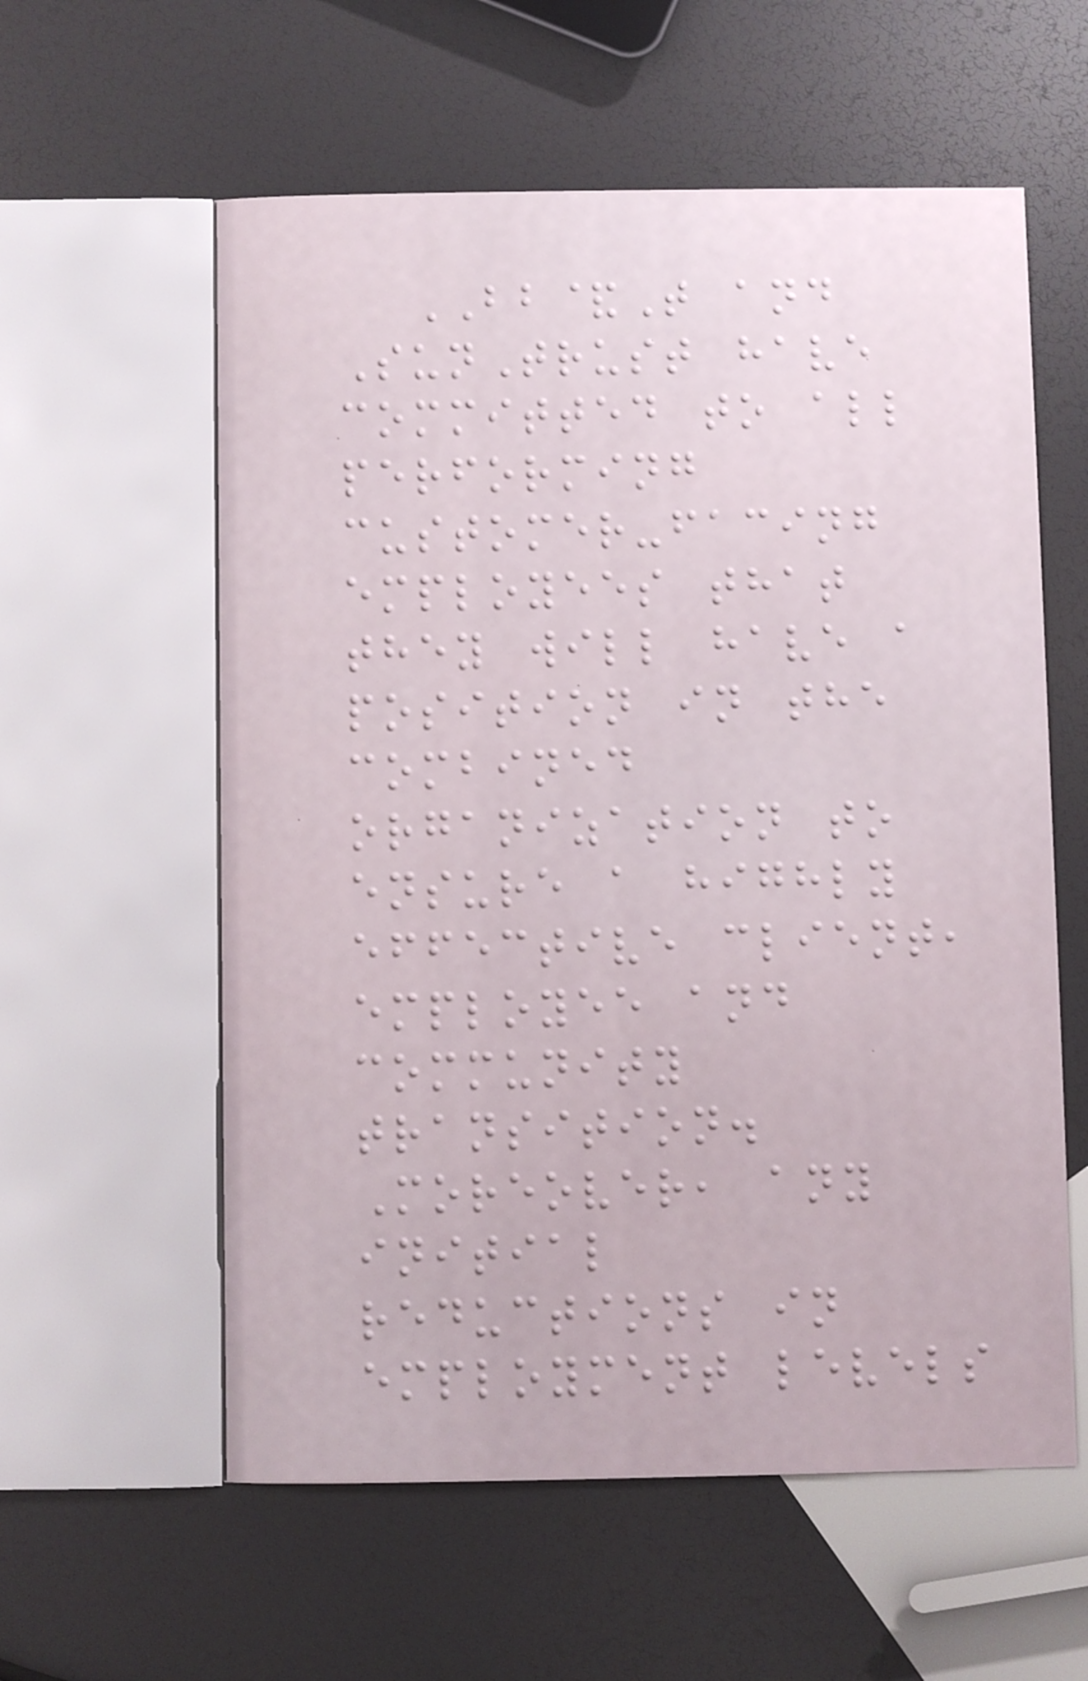BB&T and
SunTrust have
committed to all
performing
customer-facing
employees that
they will have a
position in the
combined
organization to
ensure a highly
effective client,
employee and
community
transition.
Moreover, any
initial
reductions in
employment levels
